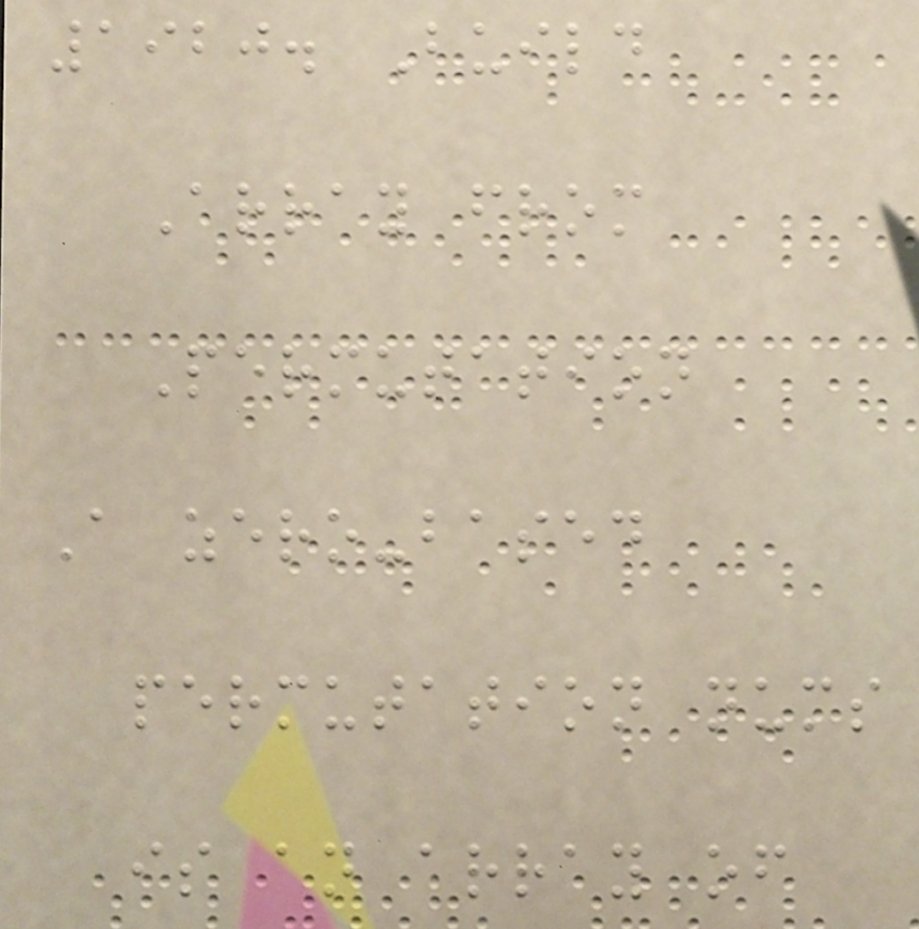1920. Build
Array from
Permutation
A zero-based
permutation nums
is an array of
